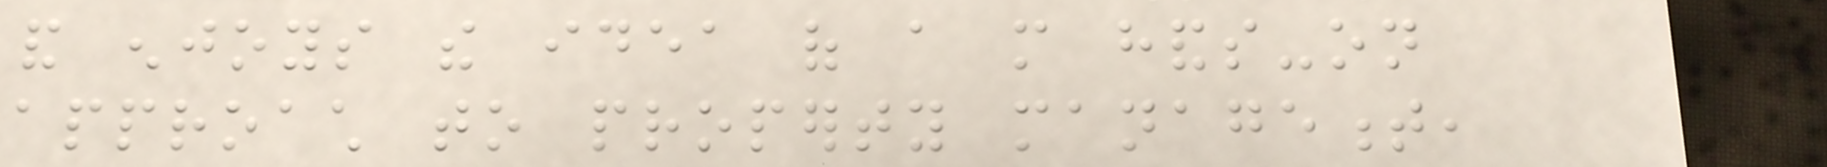and enjoys the idea of a more hands-on
approach to property management,
